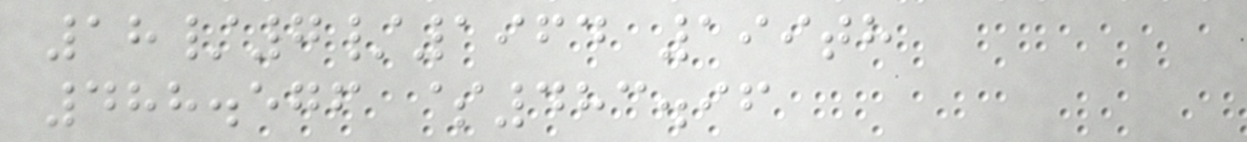18/7/1964 199th
488.576 $483.96
